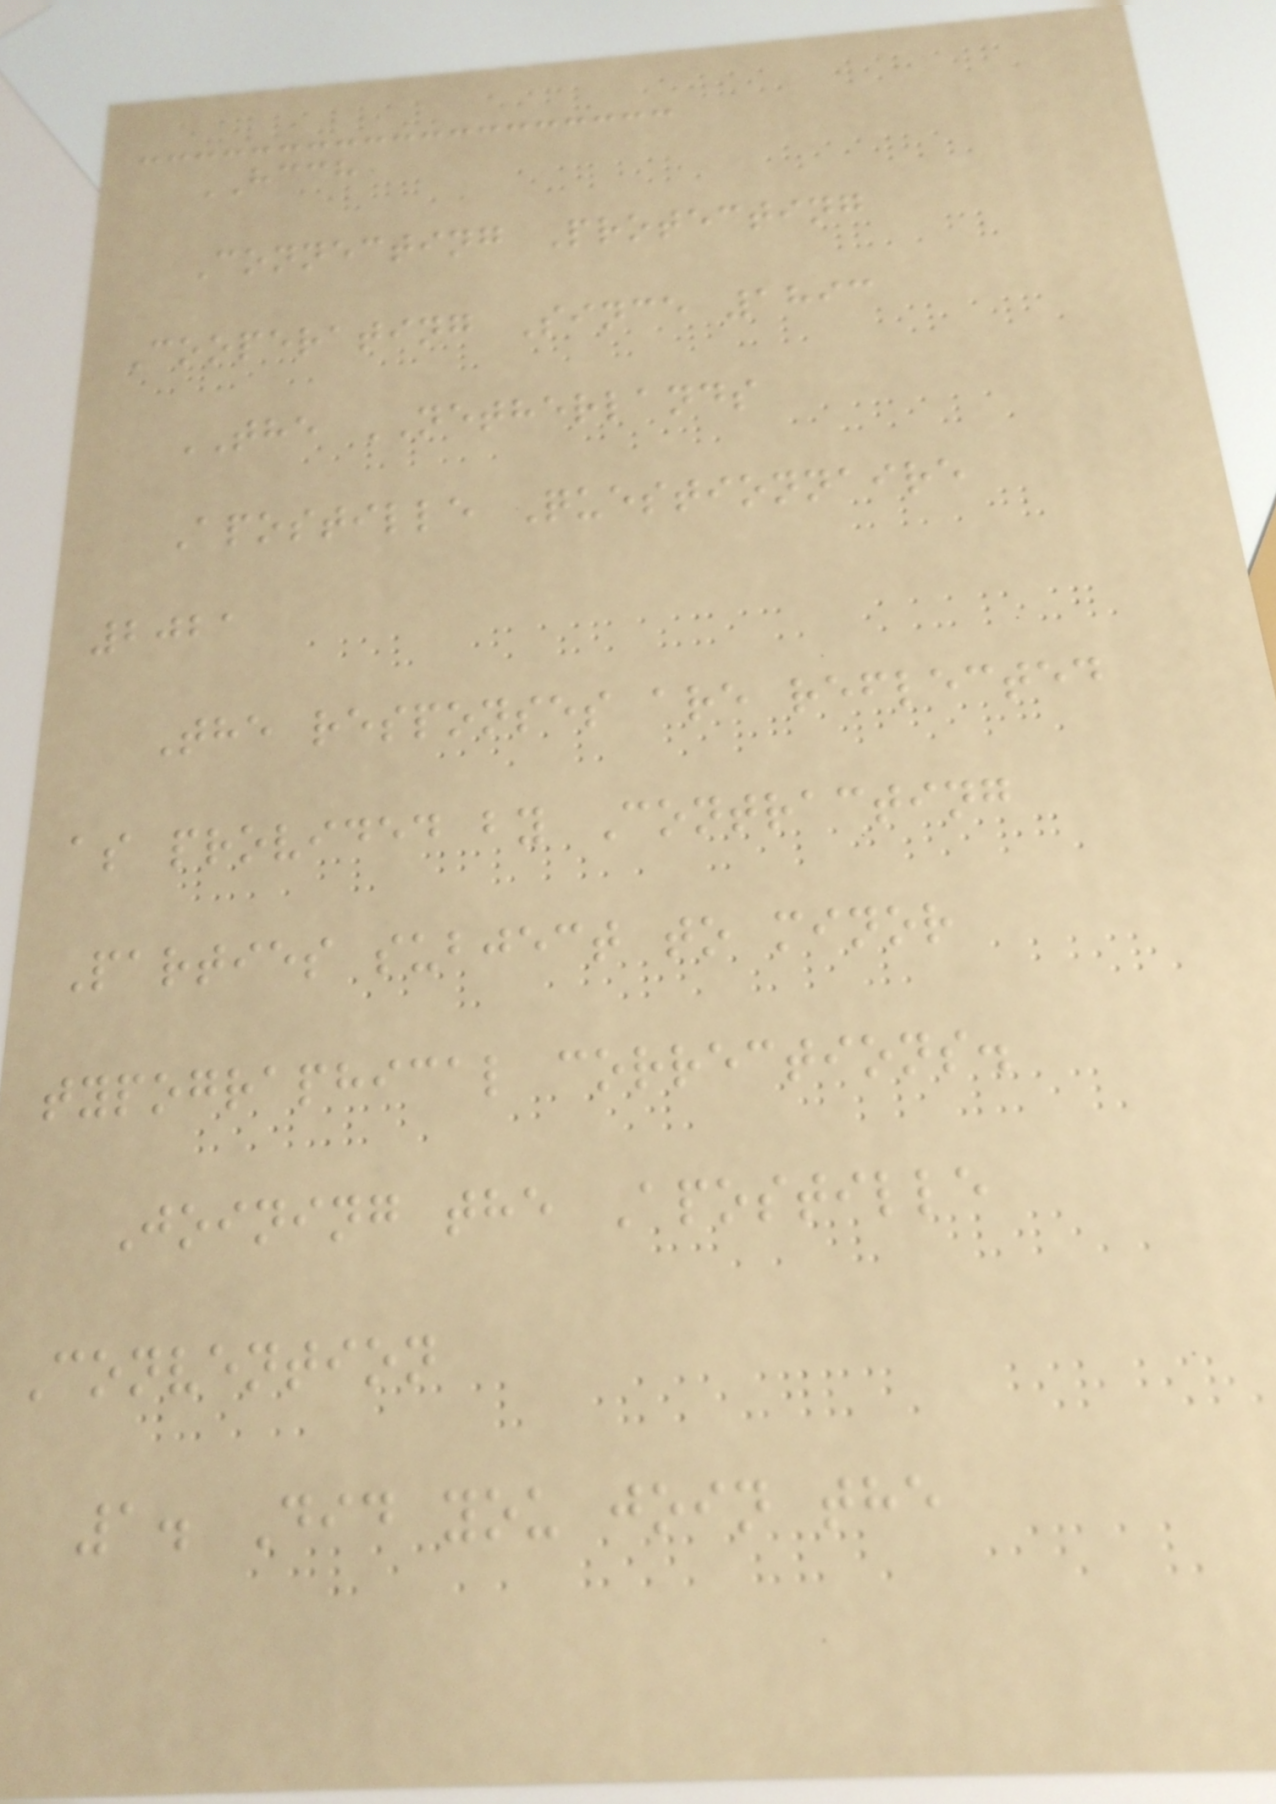HCCH
Connecting Protecting
Cooperating Since 1893
THE NETHERLANDS
Apostille Questionnaire
2021
The responses are reflected
as provided by Contracting
Parties subject to minor
typographical corrections.
Joining the Apostille
Convention
1. Did you join the
